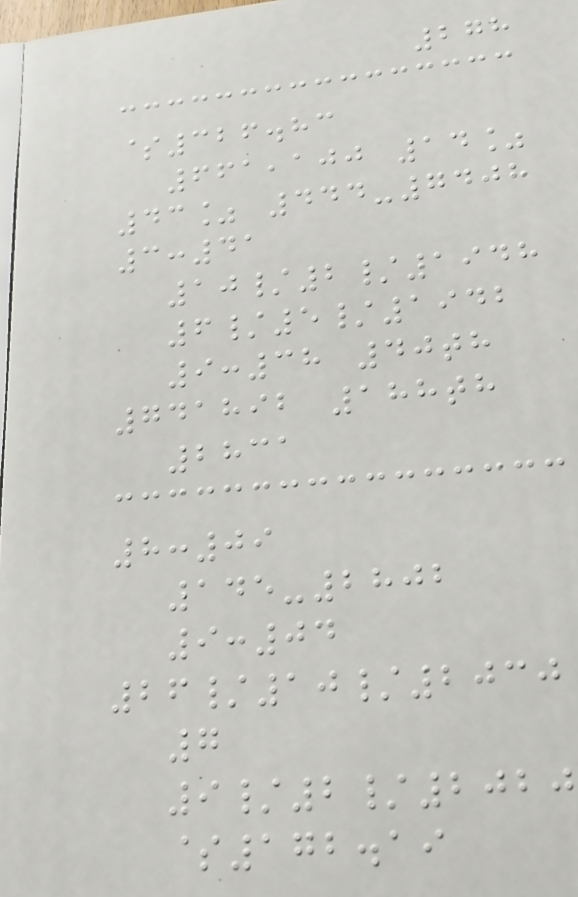278
$326.83
661,100 14%
43% 444-7408
3:41
10/2/1948
6/5/1942
9:38 40th
741892 188th
2831
8:09
145-2802
9:04
26/10/2030
7
9/2/2020
$172.19
